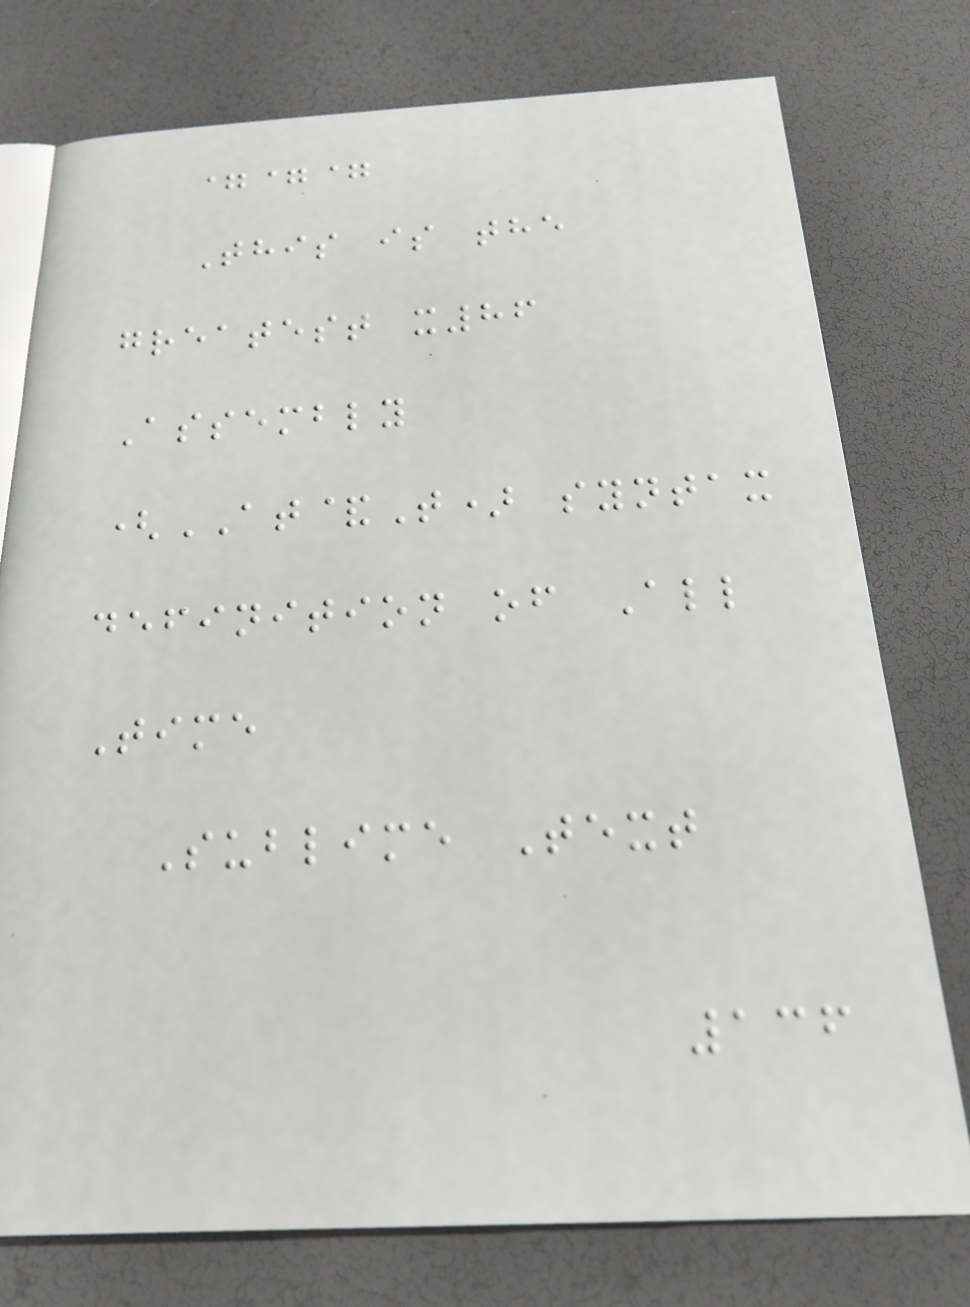===
This is the
greatest x86
Assembly
(AT&T) syntax
definition of All
Time
Sublime Text
136
